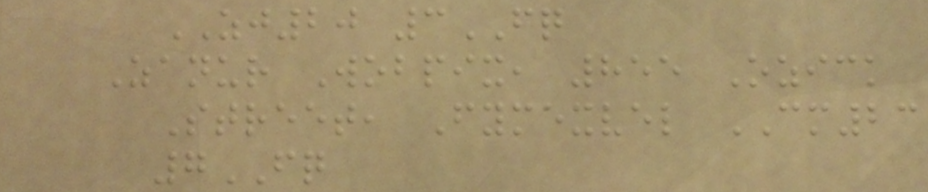ZJ20 3FQ
Zanur Wobpix, 855 Ozick
Street, Fymexvel CM23
7FQ
